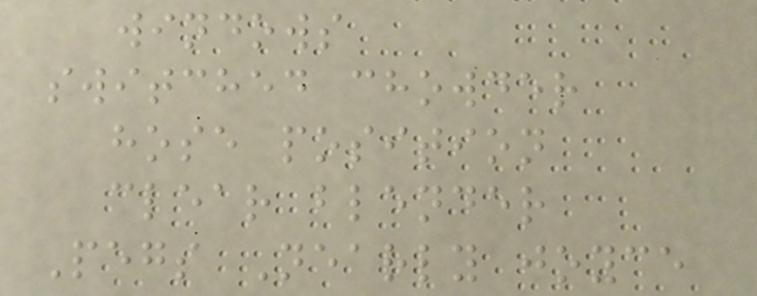windows
switched chowder
hose position
clear blender
Pegs Nearly joyce
